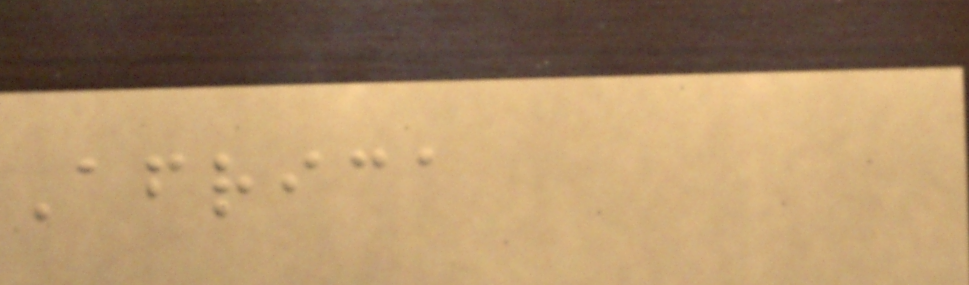Africa
